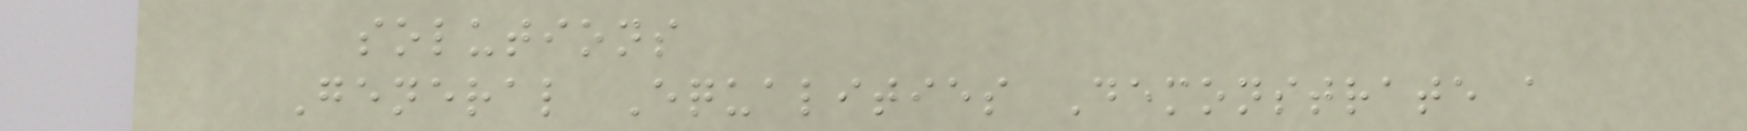solutions
General Equalities Demonstrate a
